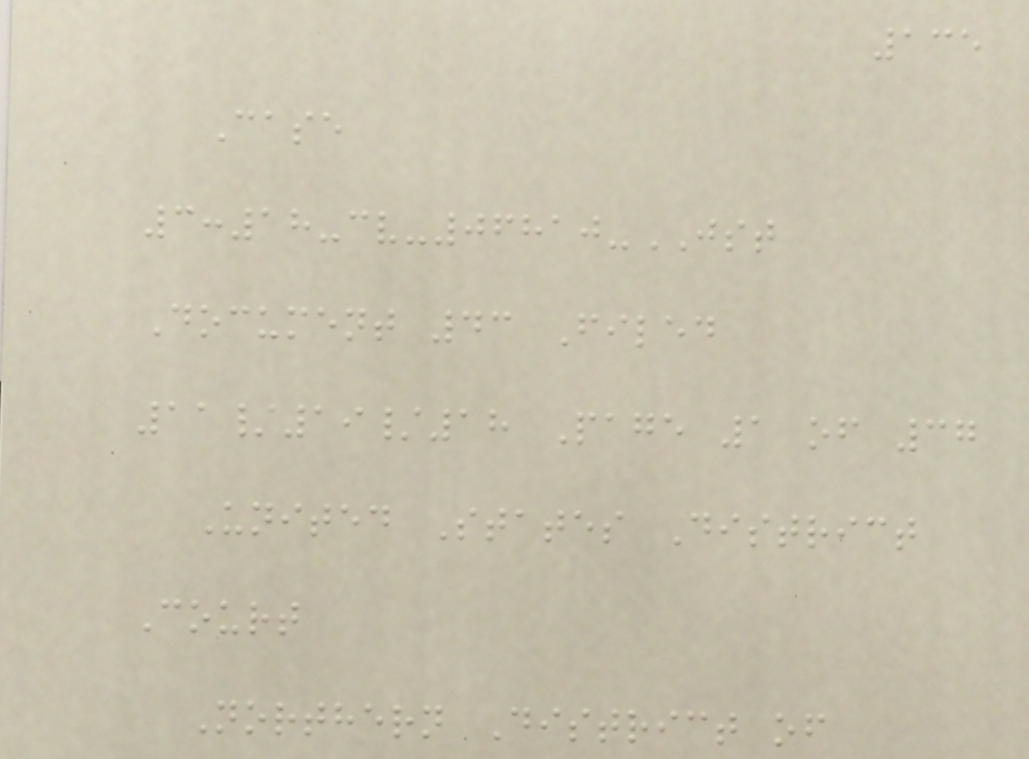135
Case
3:18-cv-06810-JST
Document 43 Filed
11/19/18 Page 1 of 37
United States District
Court
Northern District of
